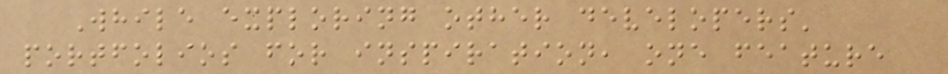While exploring other developers'
portfolios for inspiration, one feature
